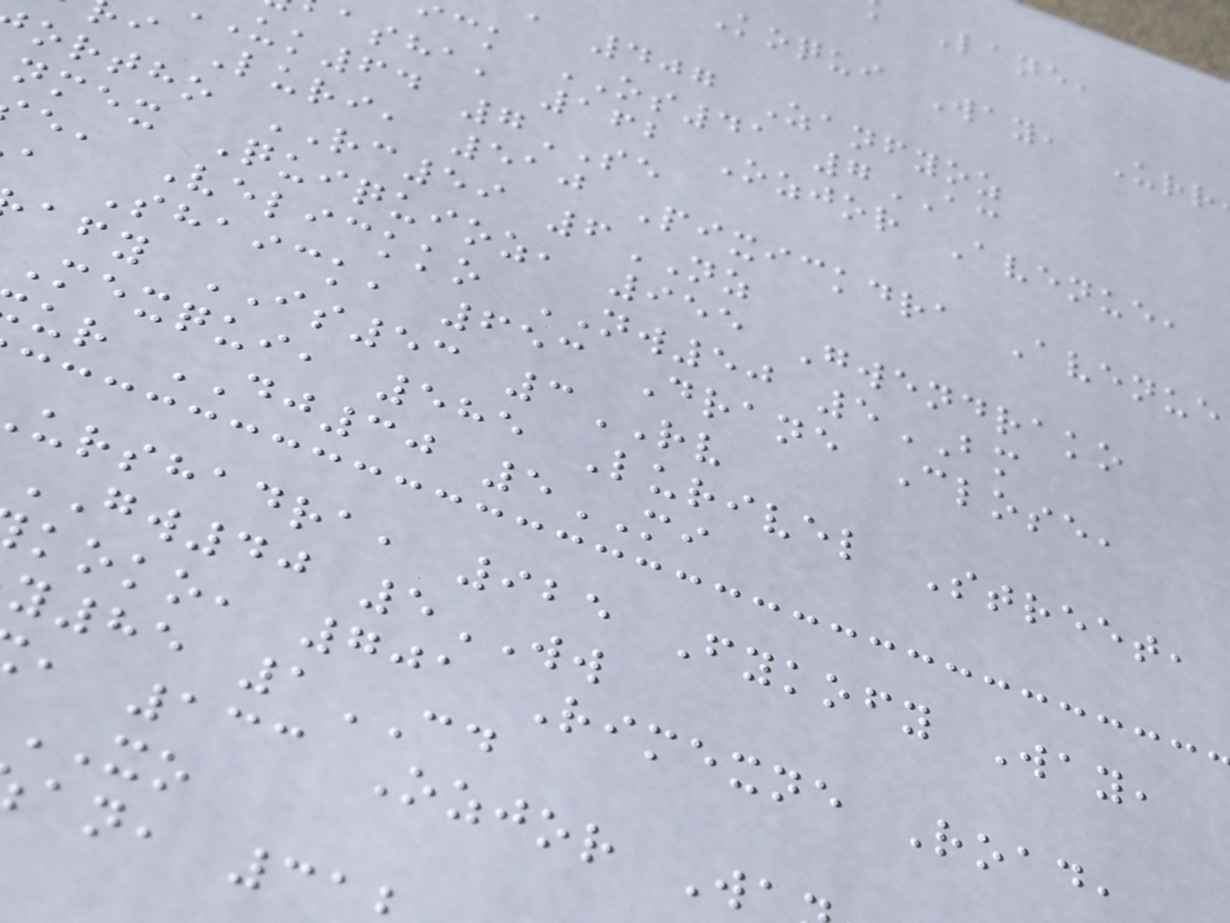Koqui Way, Urr
, 407 Zanfyoz
ck OS41 7AC
asha, 162 Ozjor Avenue,
uk64 7SE
i Luri, 510 Pixickdra Avenue
ortho RC59 6NZ
nmex Quiquioz, 955 Gwendrako
e, Velickko NW50 5BM
a Shaick, 653 Drane Close,
afy IS53 3RV
Mexqui, 585 Lurivel Street,
ur DJ30 5MI
urshadra, 925 Fykofy Way,
GW40 5WW
koko, 701 Rimexne Road,
y85 1CD
, 133 Ozjor W
XO
